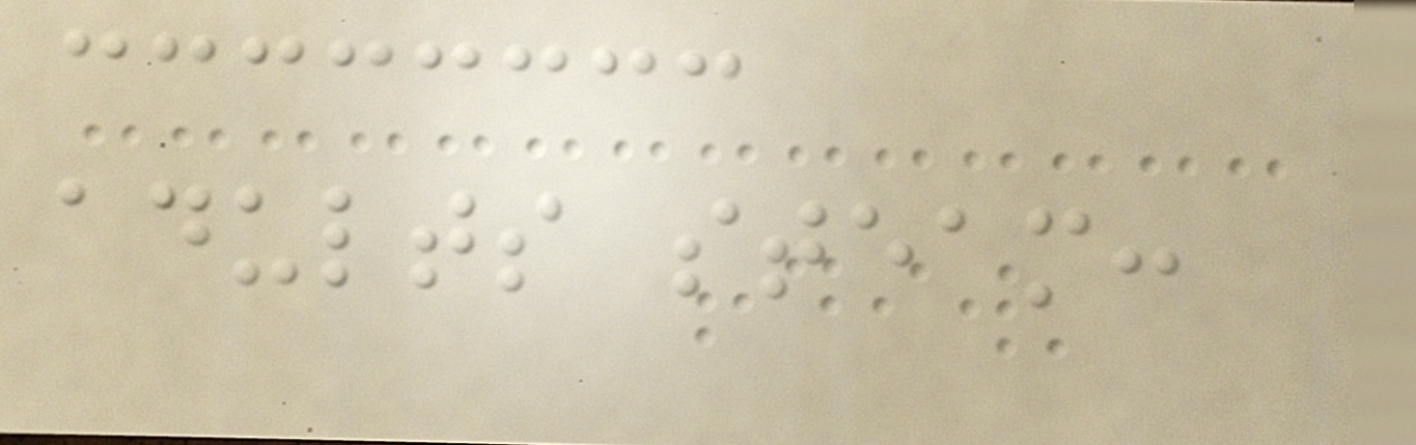adults steam:
